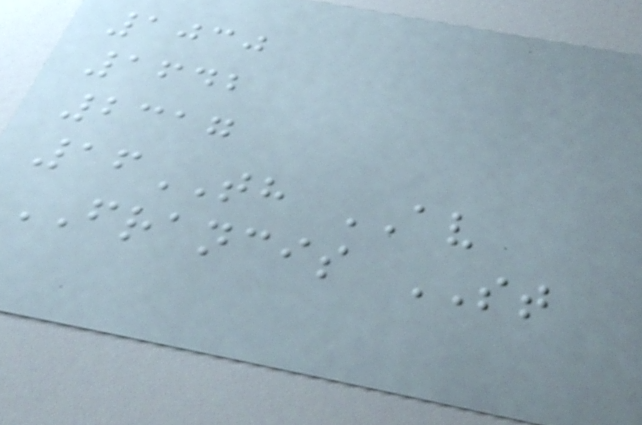1030
1642
2317
16TH AV
FRANCIS ST
